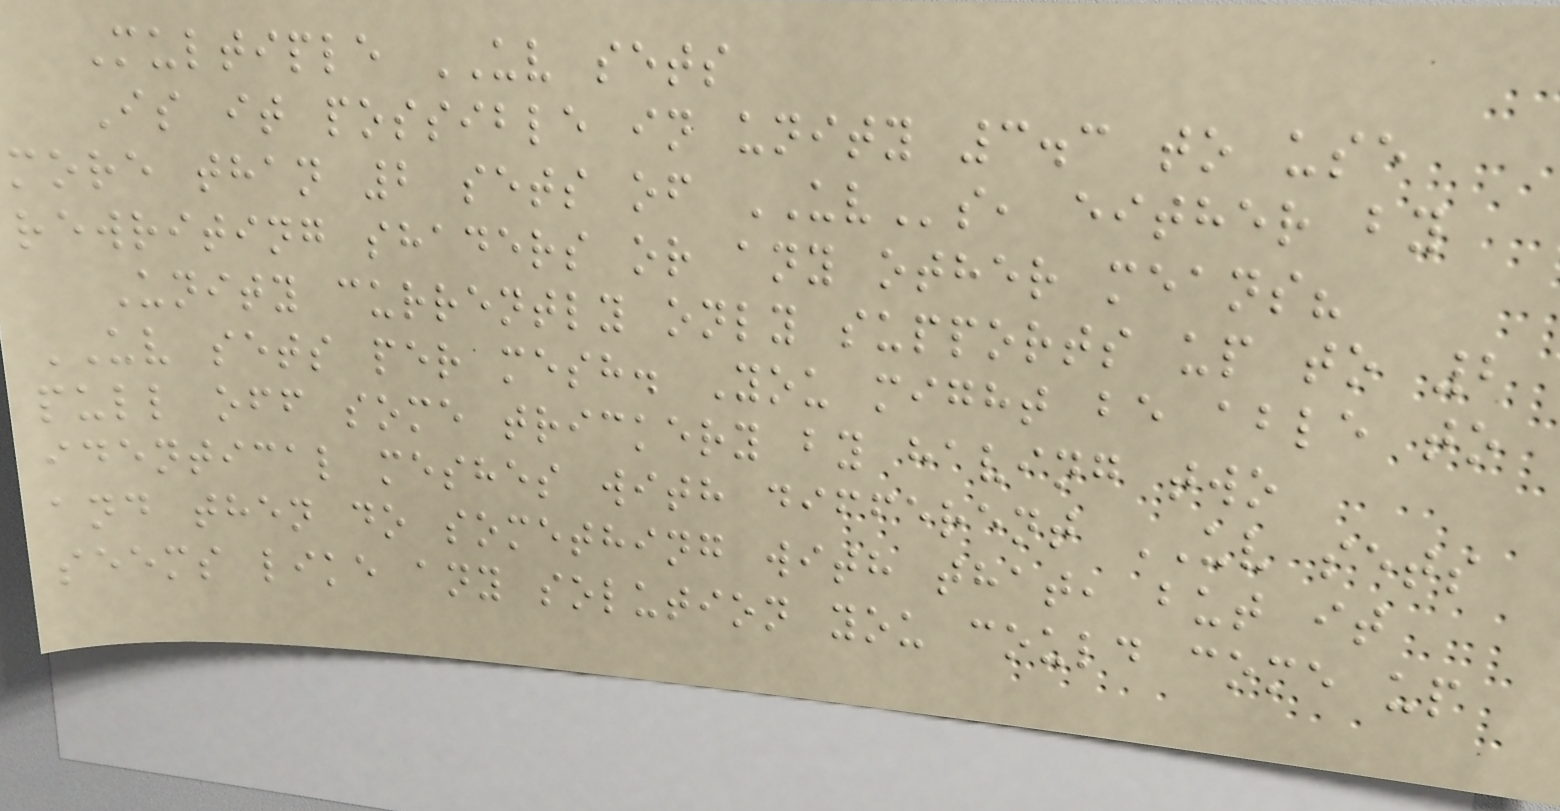Multiple UV sets
Is it possible in unity 3.3 to use
more than 2 sets of UVs, either by
rewriting shaders or any other means?
Unity currently only supports up to 2
UV sets per mesh. You might be able to
pull off some trickery by having two
identical meshes with different UV sets
and then do something with that, but it
seems like any solution you could come up
